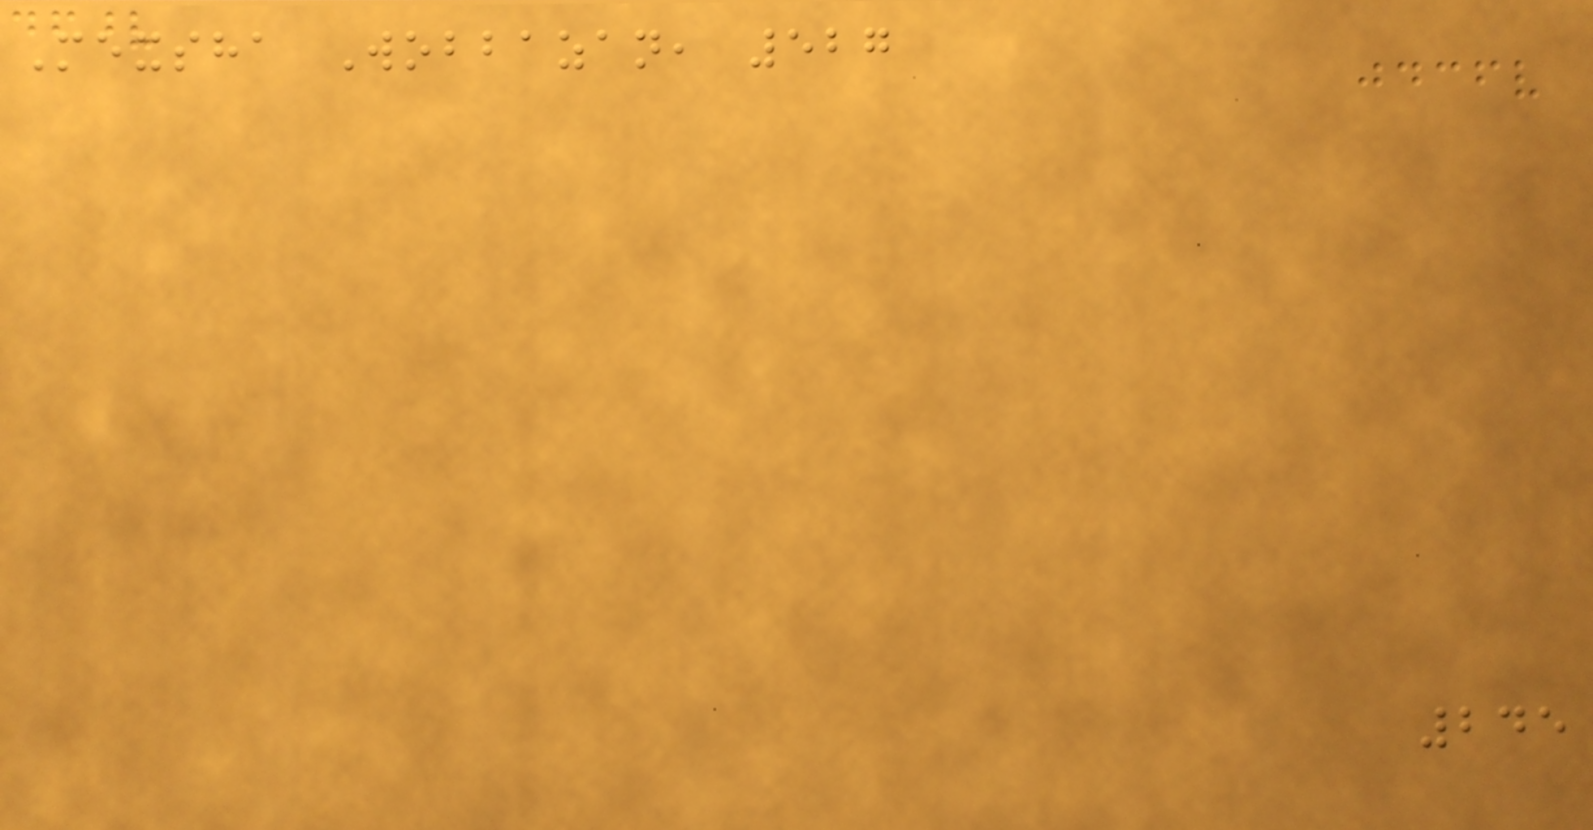Mexsha Wobbazan, 527
245
